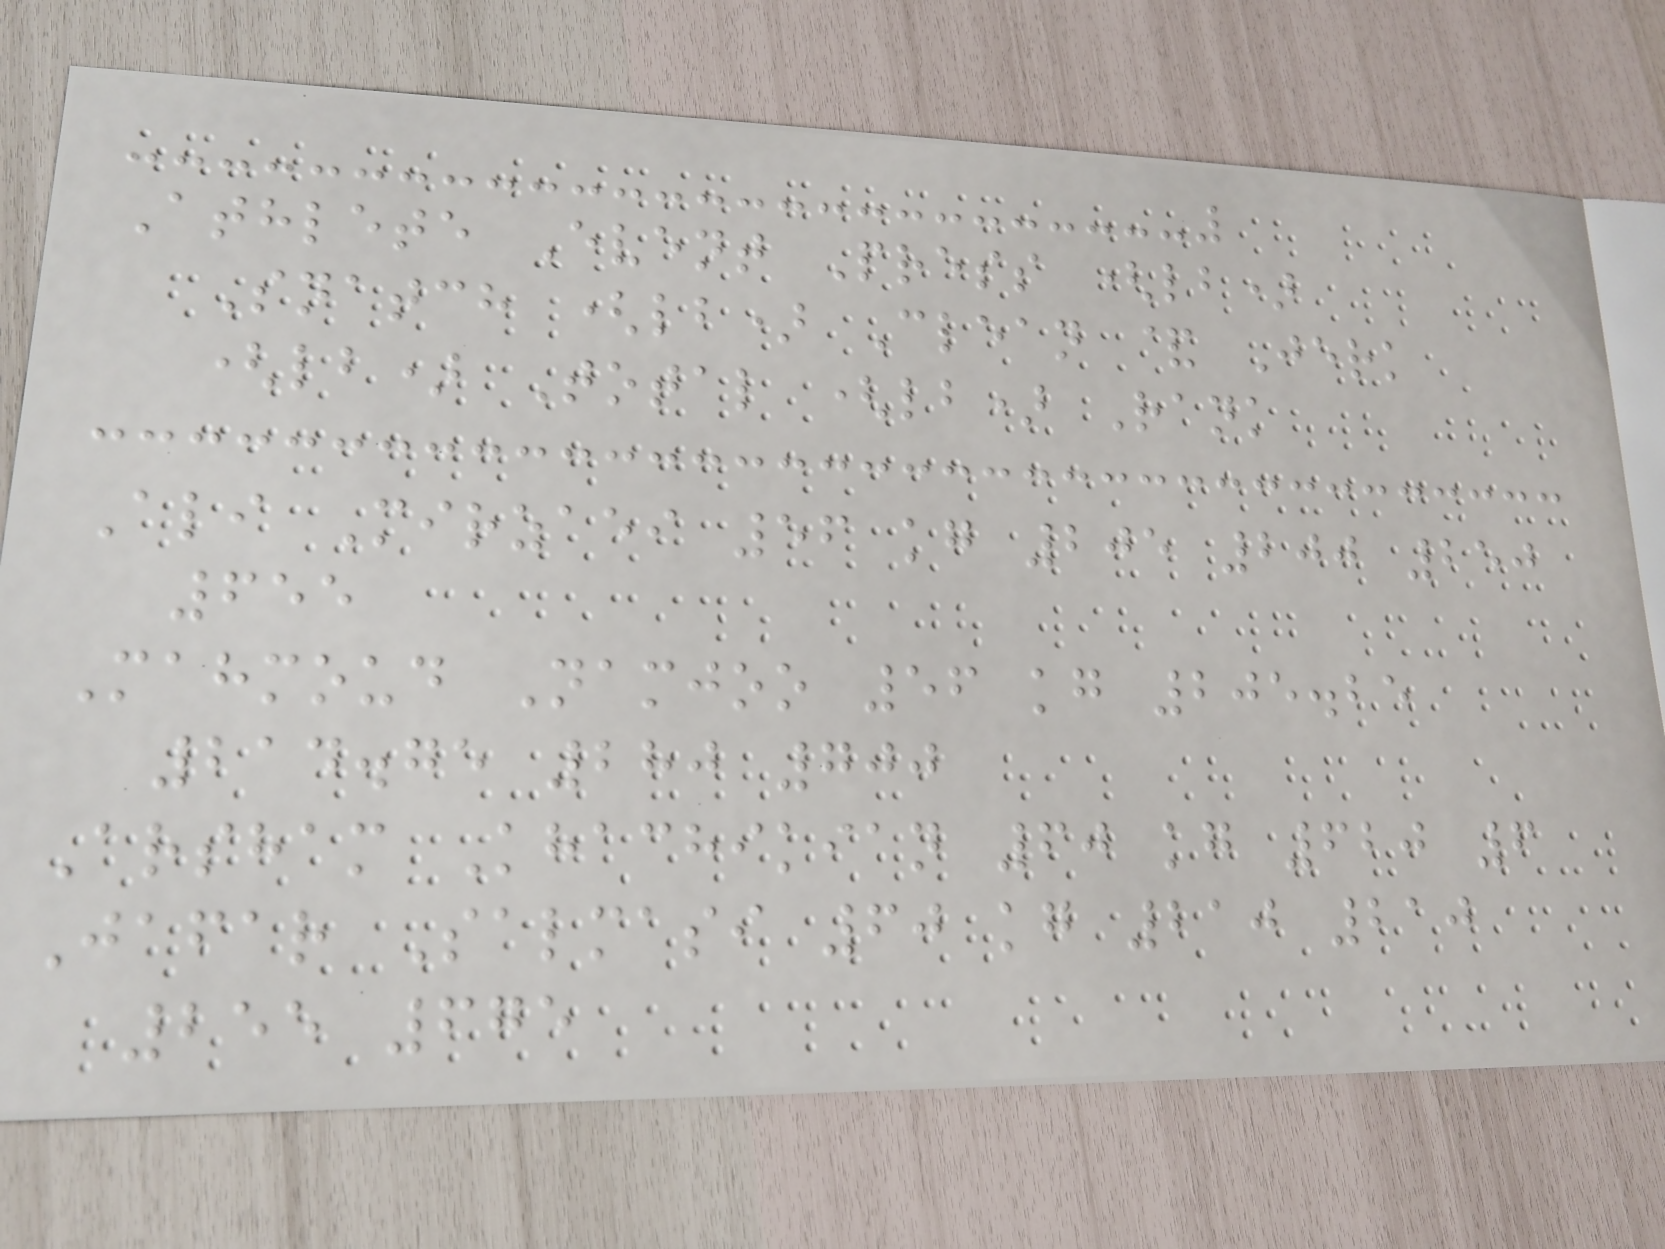Athlete Event Press (lb)
Snatch (lb) Clean & Jerk
(lb) Total (lb) Rank
Ali Mirzaei 56 kg 205 200 250
655
Mahmoud Namjoo 56 kg 205.25
214.75 280 700
Arsham Khachikian 60 kg 620 6
Jafar Salmasi 60 kg 210 210
255 675
